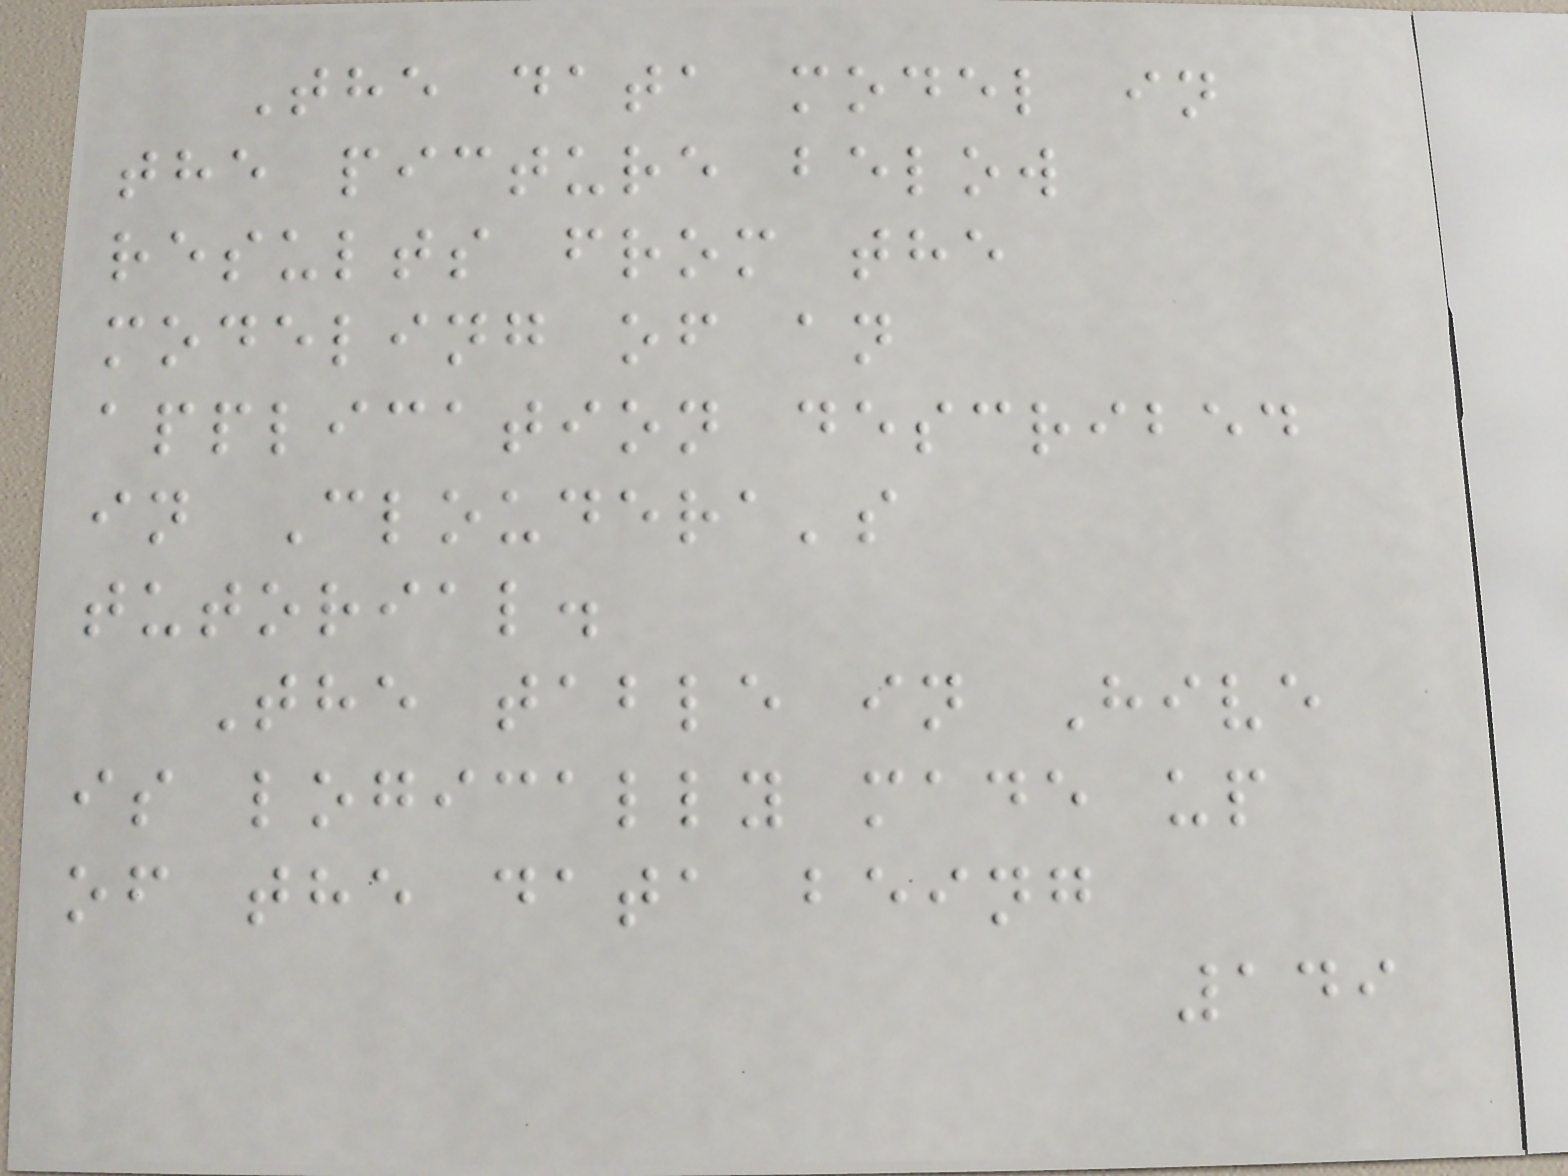The data model in
the picture below
results from the
modeling of an
application described
in Cloudera's
tutorial.
The table in Hive
is logically made up
of the data being
149
